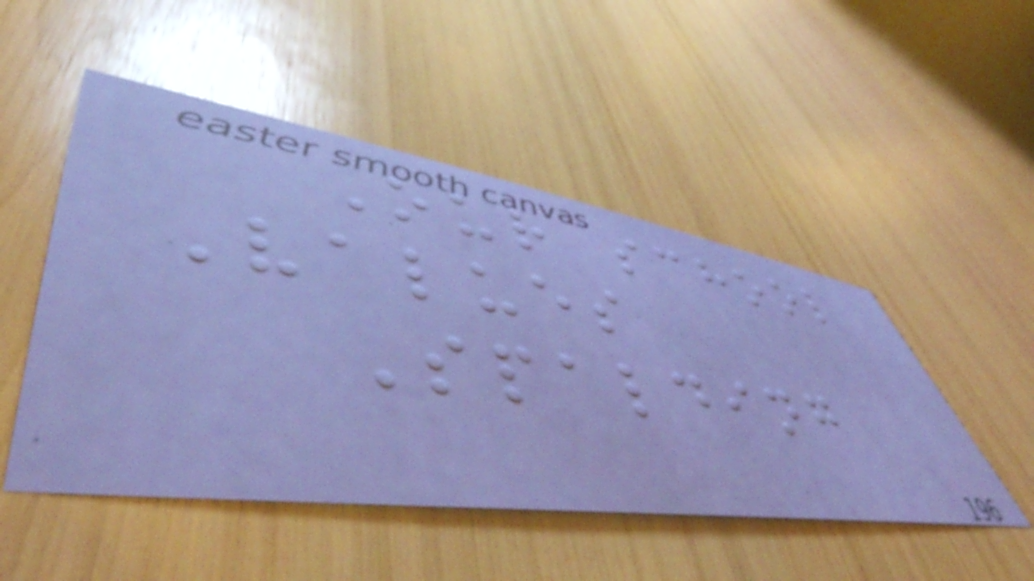Our school
Values
Spalding
